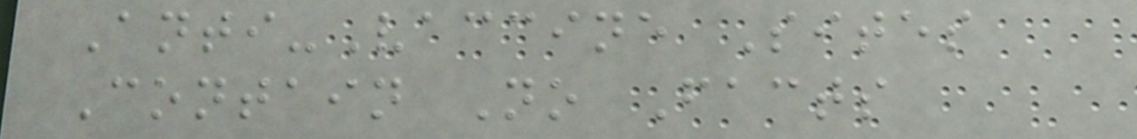Anti-Vaccine Sites
Contain No Facts
